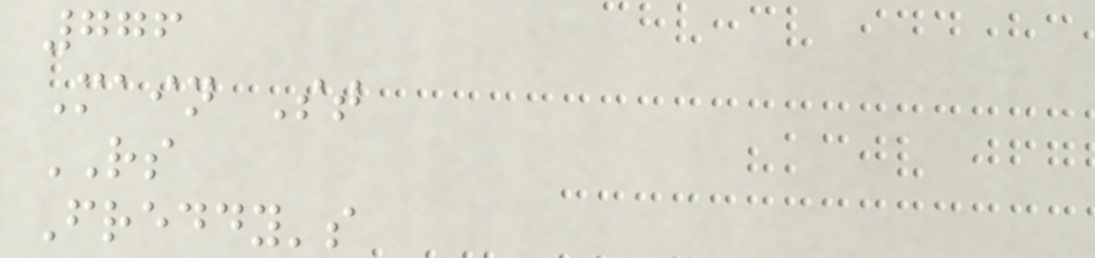776
Main St
RS
Freddy's
